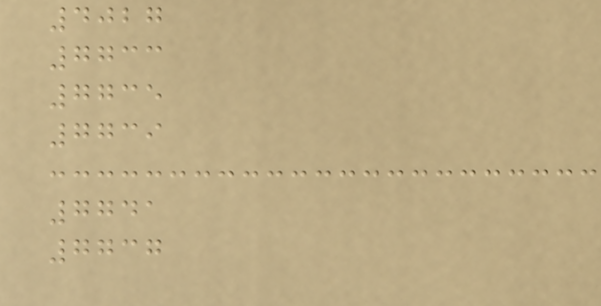4027
7733
7735
7739
7741
7737
